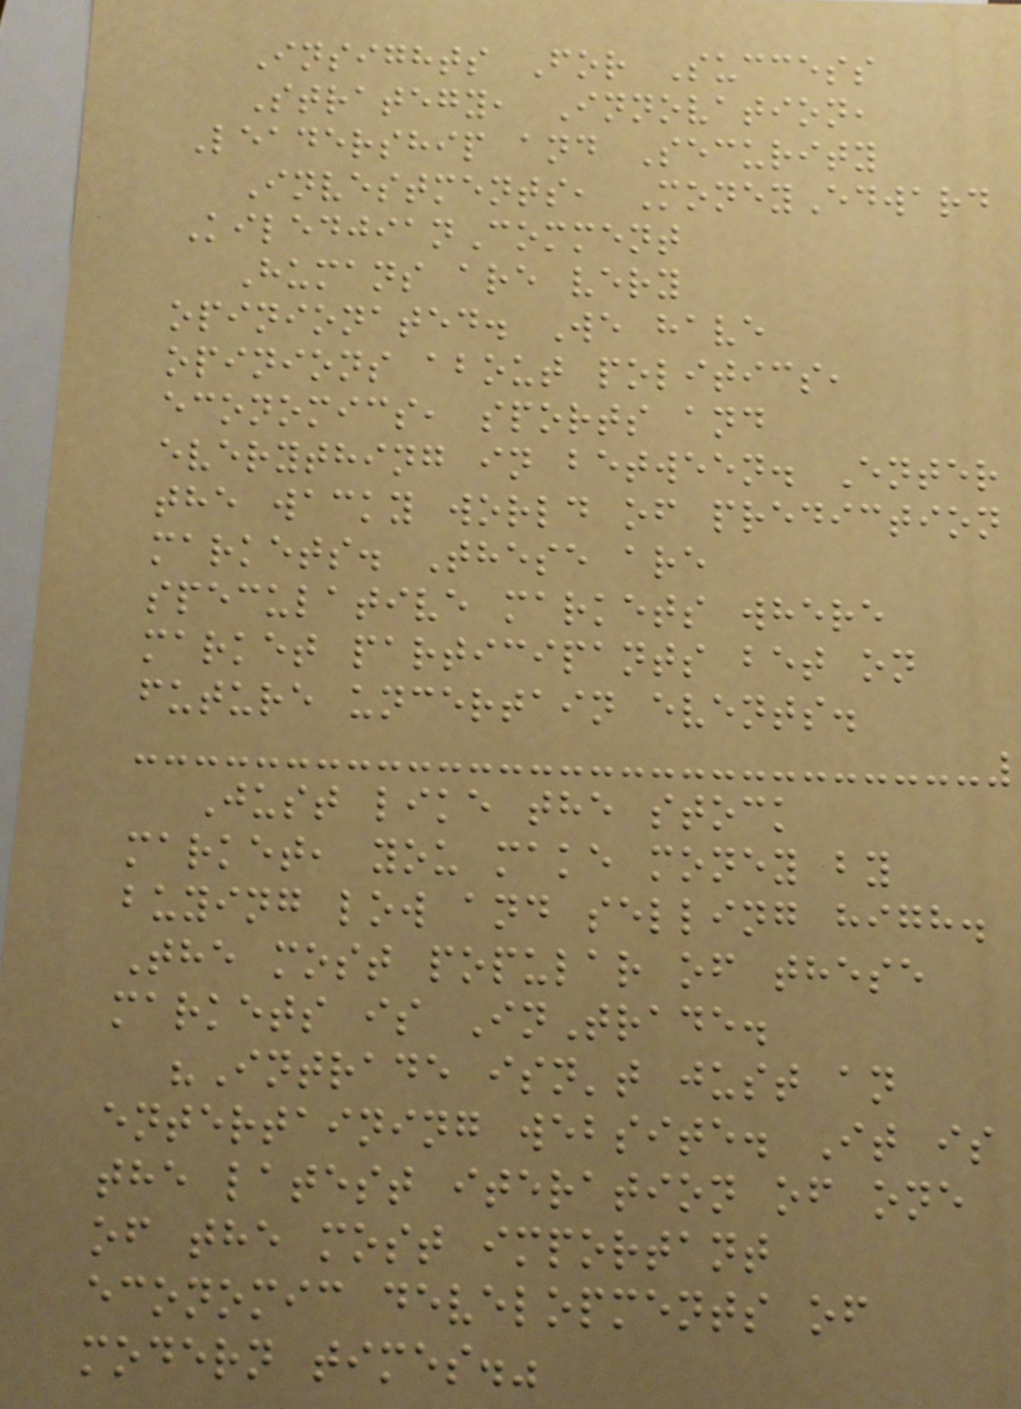Insights For Success
Strategy, Innovation,
Leadership and Security
Investments, MoneyEdward
KiledjianComment
Humans are very
opinionated. We have
opinions about politics,
economics, sports and
everything in between. Enter
the wacky world of prediction
markets. These are
speculative markets where
market participants bet on
future uncertain events.
Just like the stock
market, you make money by
buying low and selling high.
The most popular of these
markets is InTrade.
"Intrade isn't just an
entertaining website. It is
the latest iteration of one
of the most important
economic developments of
modern times."
